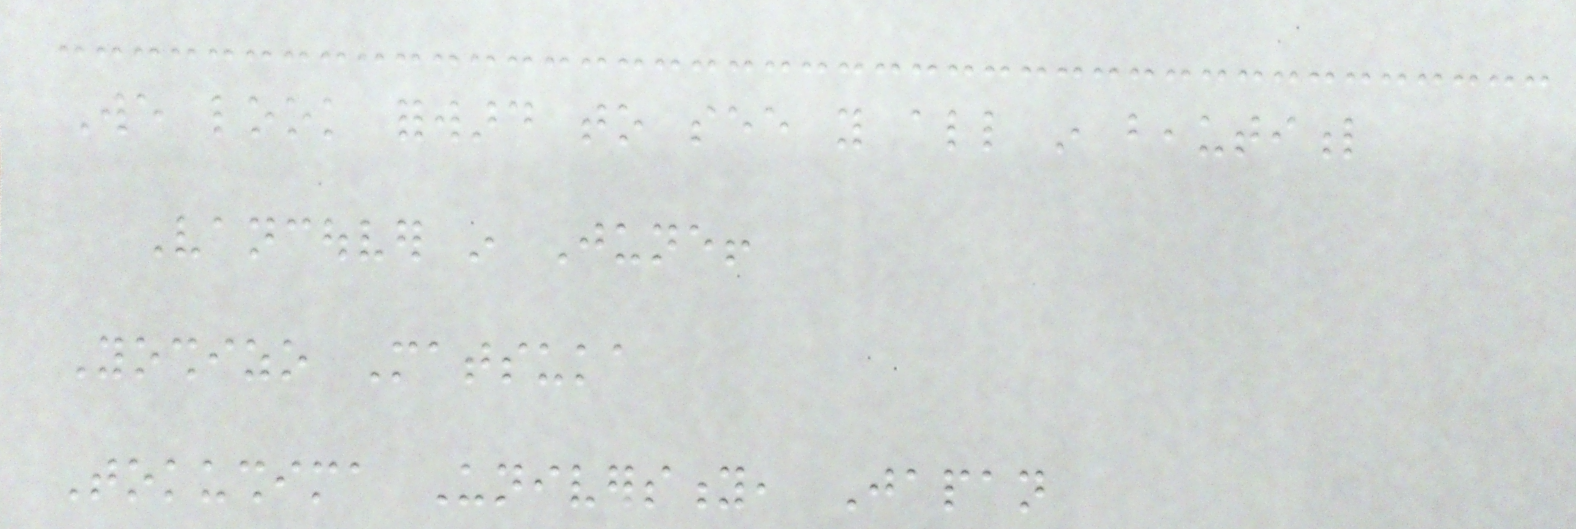We look forward to see you all in beautiful
Vancouver in June!
Yoshizo Matsuka
Tokushima University, Japan
